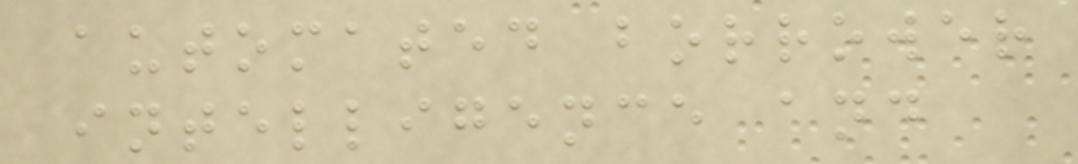automated borrower
intelligence and
